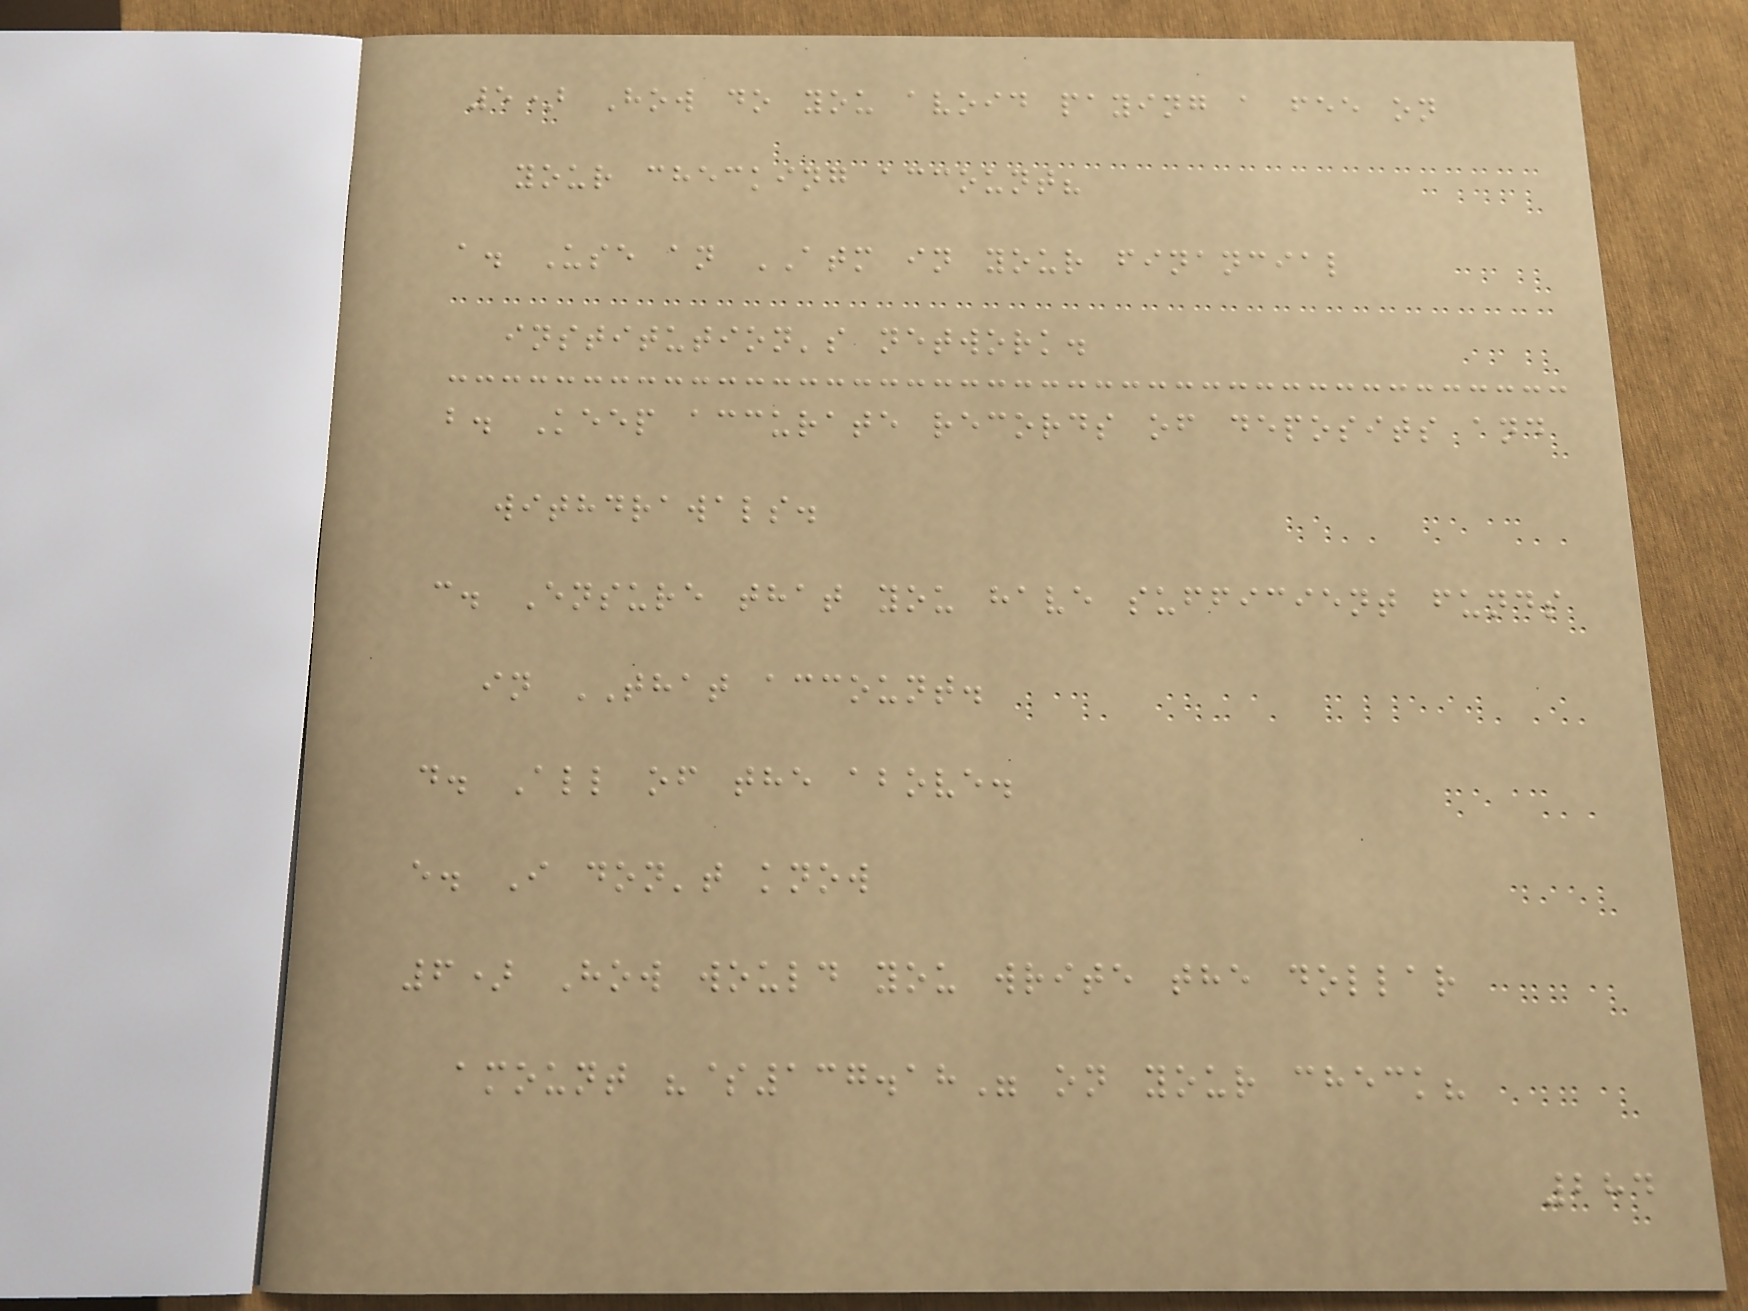5) How do you avoid paying a fee on
your checking account?
a. Use an ATM in your financial
institution's network.
b. Keep accurate records of deposits and
withdrawals.
c. Ensure that you have sufficient funds
in THAT account.
d. All of the above.
e. I don't know
6) How would you write the dollar
amount "$137.18" on your check?
284
